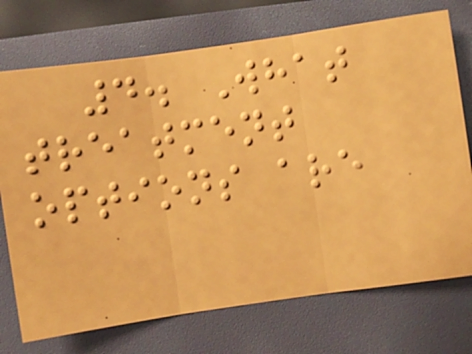4. What
treatment
options are
